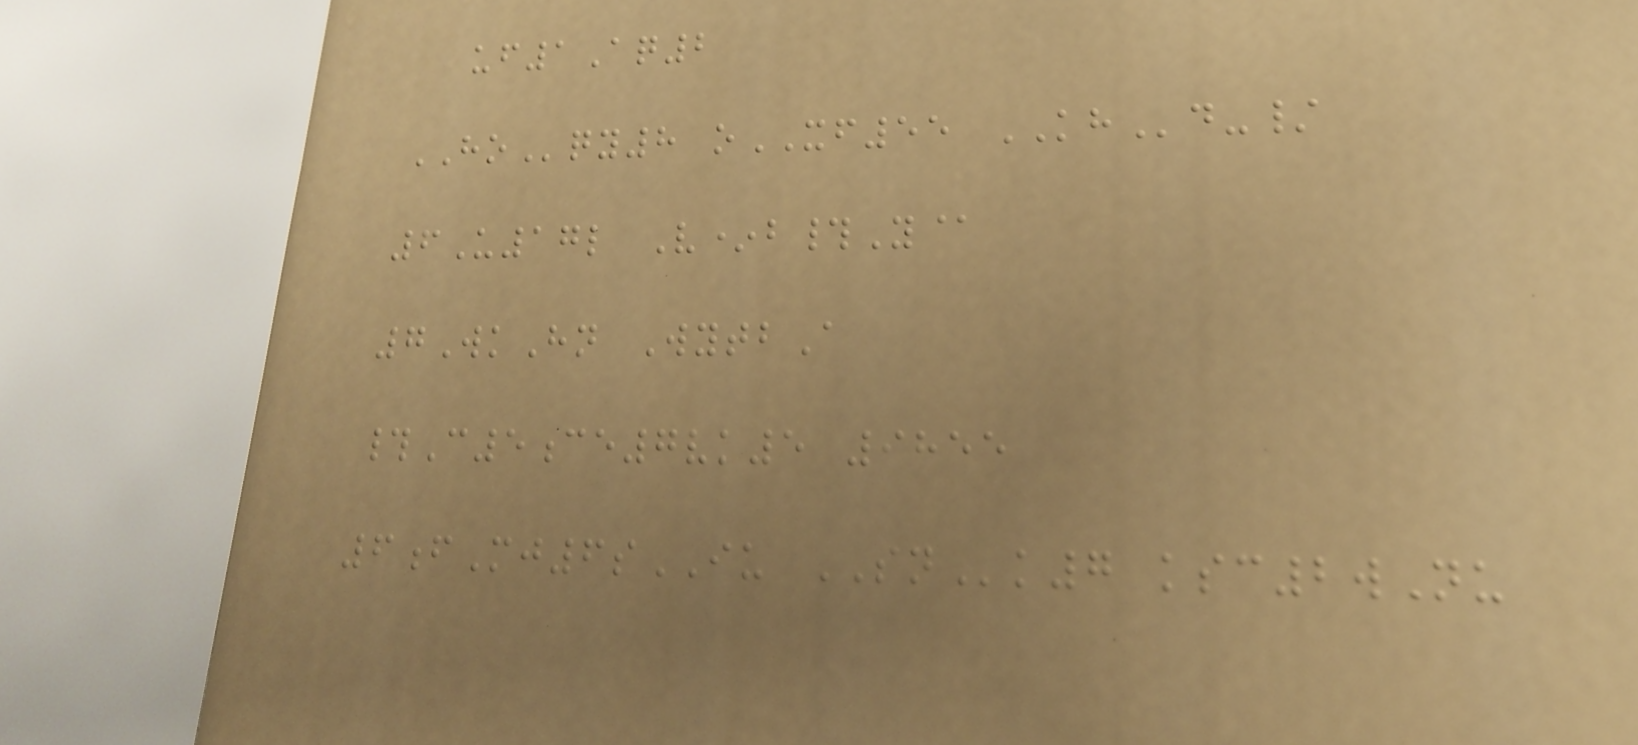uf1Aq2
HOqy8 oXF55 KHd-/
6U17l V*b#Y@
7WkHn WytbA
#C5ce7vk5 9855
6fMj6sIU SNk7 ksc2wNu
